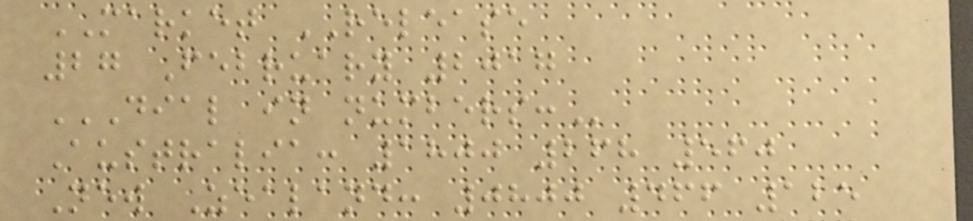MARKET RELEASE
27 February 2017
DIAL IN NUMBERS:
Australia: 1800 268 560
New Zealand: 0800 466 125
